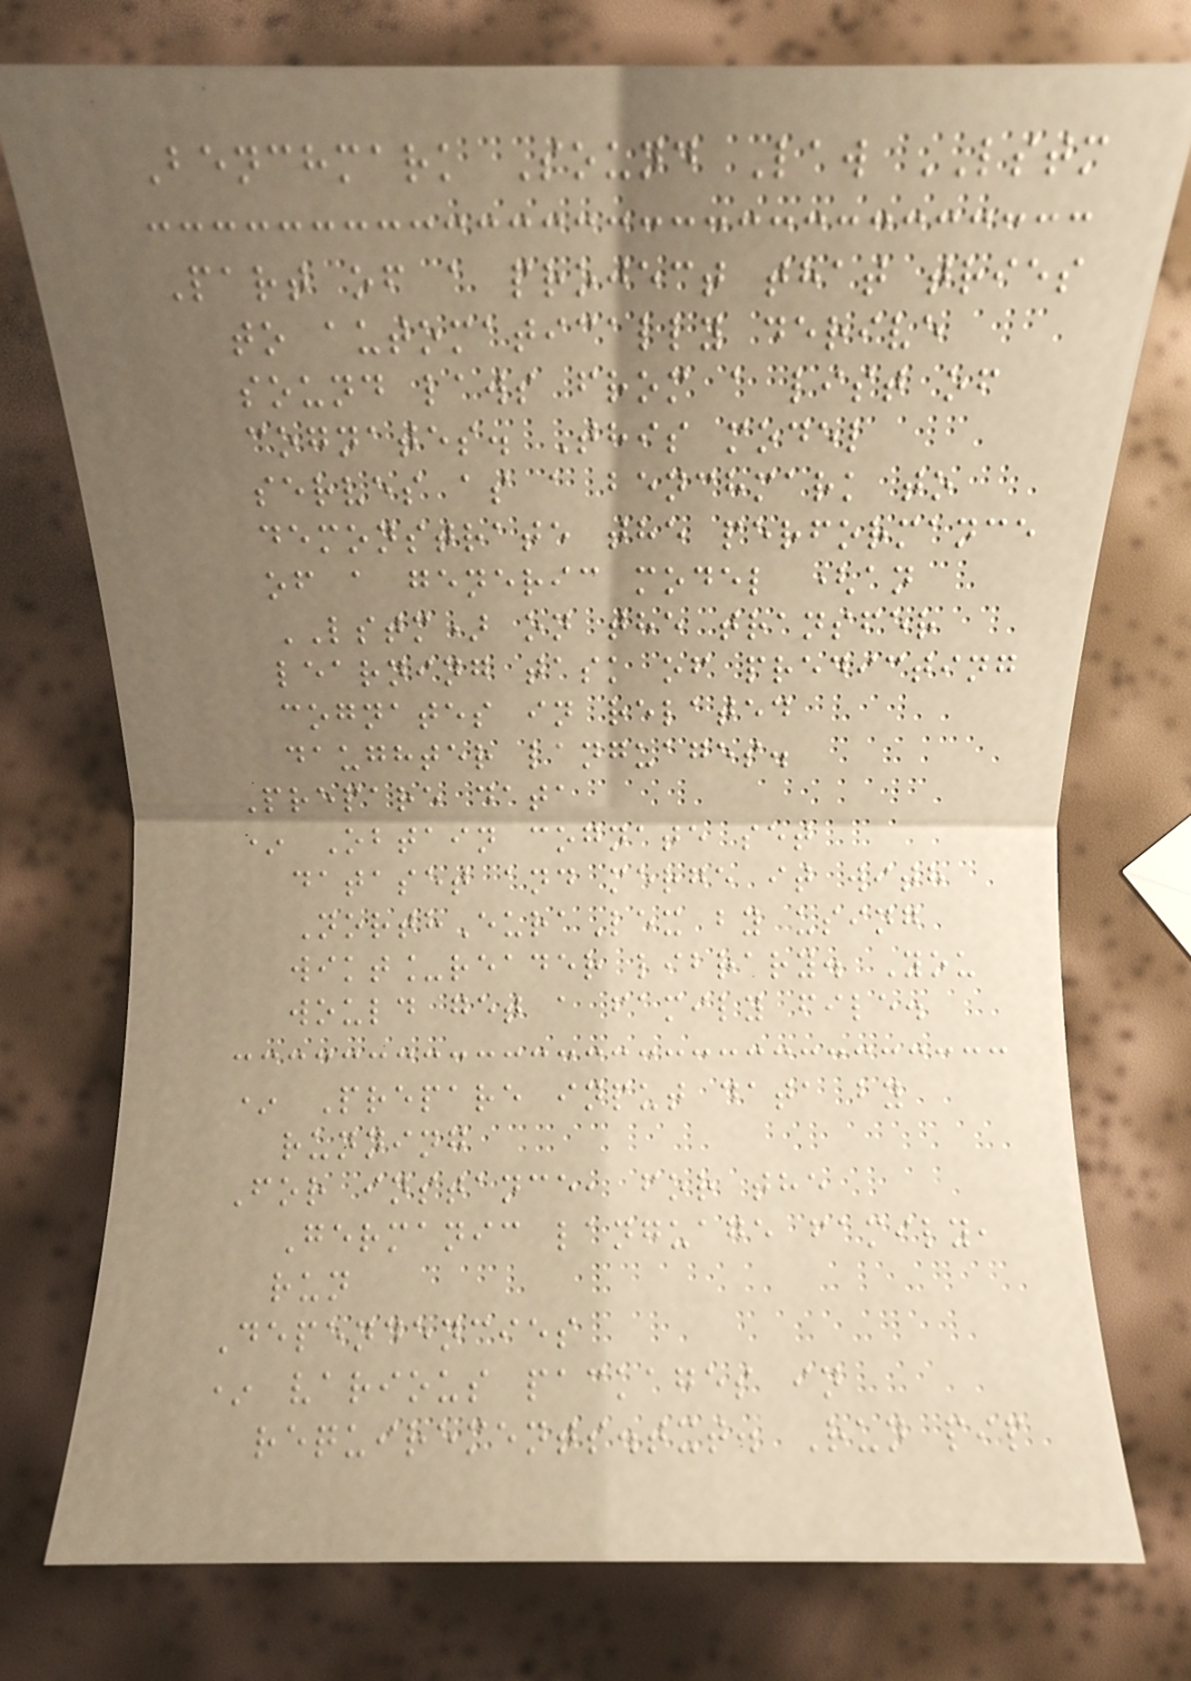Benchmark Sound Law LSTM
Part of a project that tries
to automatically derive
sound laws from a list of
cognates. This model
serves as a benchmark to
demonstrate the performance
of a generic model (an
LSTM) on the transfer
learning task of predicting
cognates in related
daughter languages.
Prepare data
* Obtain cognate set
dataset and merge it with
NorthEuraLex by using
wikt_reader library. You
would get a family file.
* Prepare input data by
running
For instance, for the
Germanic language family,
run
Dependencies
* various packages in
requirements.txt. Run pip
